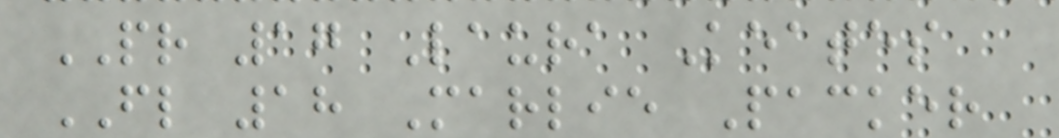PR 17 Laura Keates
FL 18 Marlie Packer
